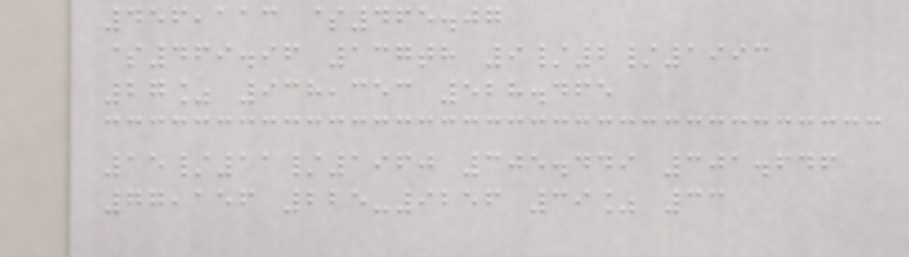456,113 $465.07
$469.96 137th 9/2/1993
27% 938,353 528.465
15/11/1960 305.449 301.646
77,156 225-9256 39% 33
